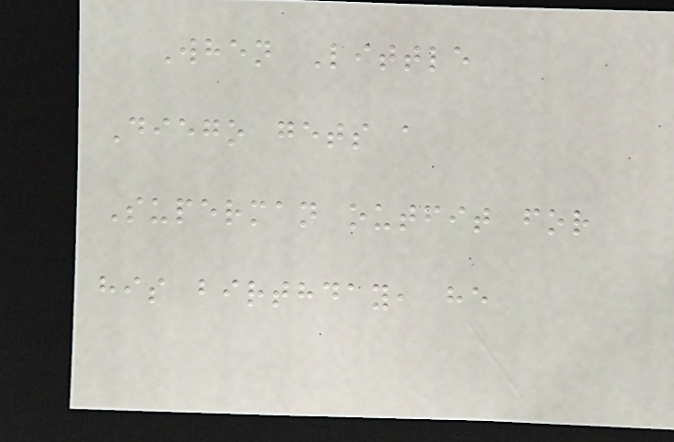When Little
Diego gets a
Superman outfit for
his birthday, he
